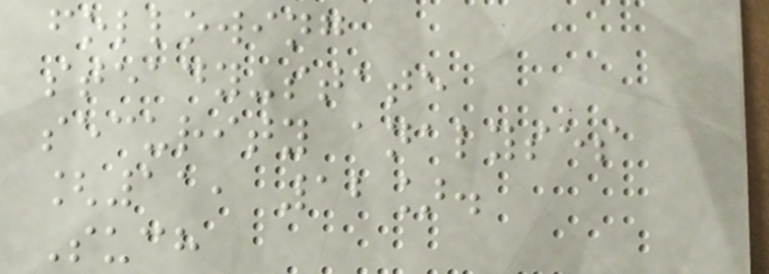following
steady-state
security analyses
[11, 12].
Such
